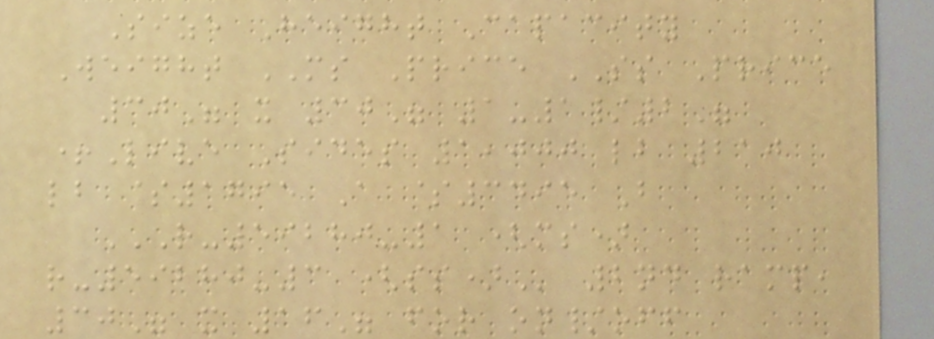Size Height Capacity
Weight MS Price SS Price
30" x 30" 1-1/2"
+Live Sides 1,000 lb 210
lb $1795 A $3495 B
R-59280-1 (MS)
R-59280-3 (SS) 2nd ramp,
30" x 16" for on/off
